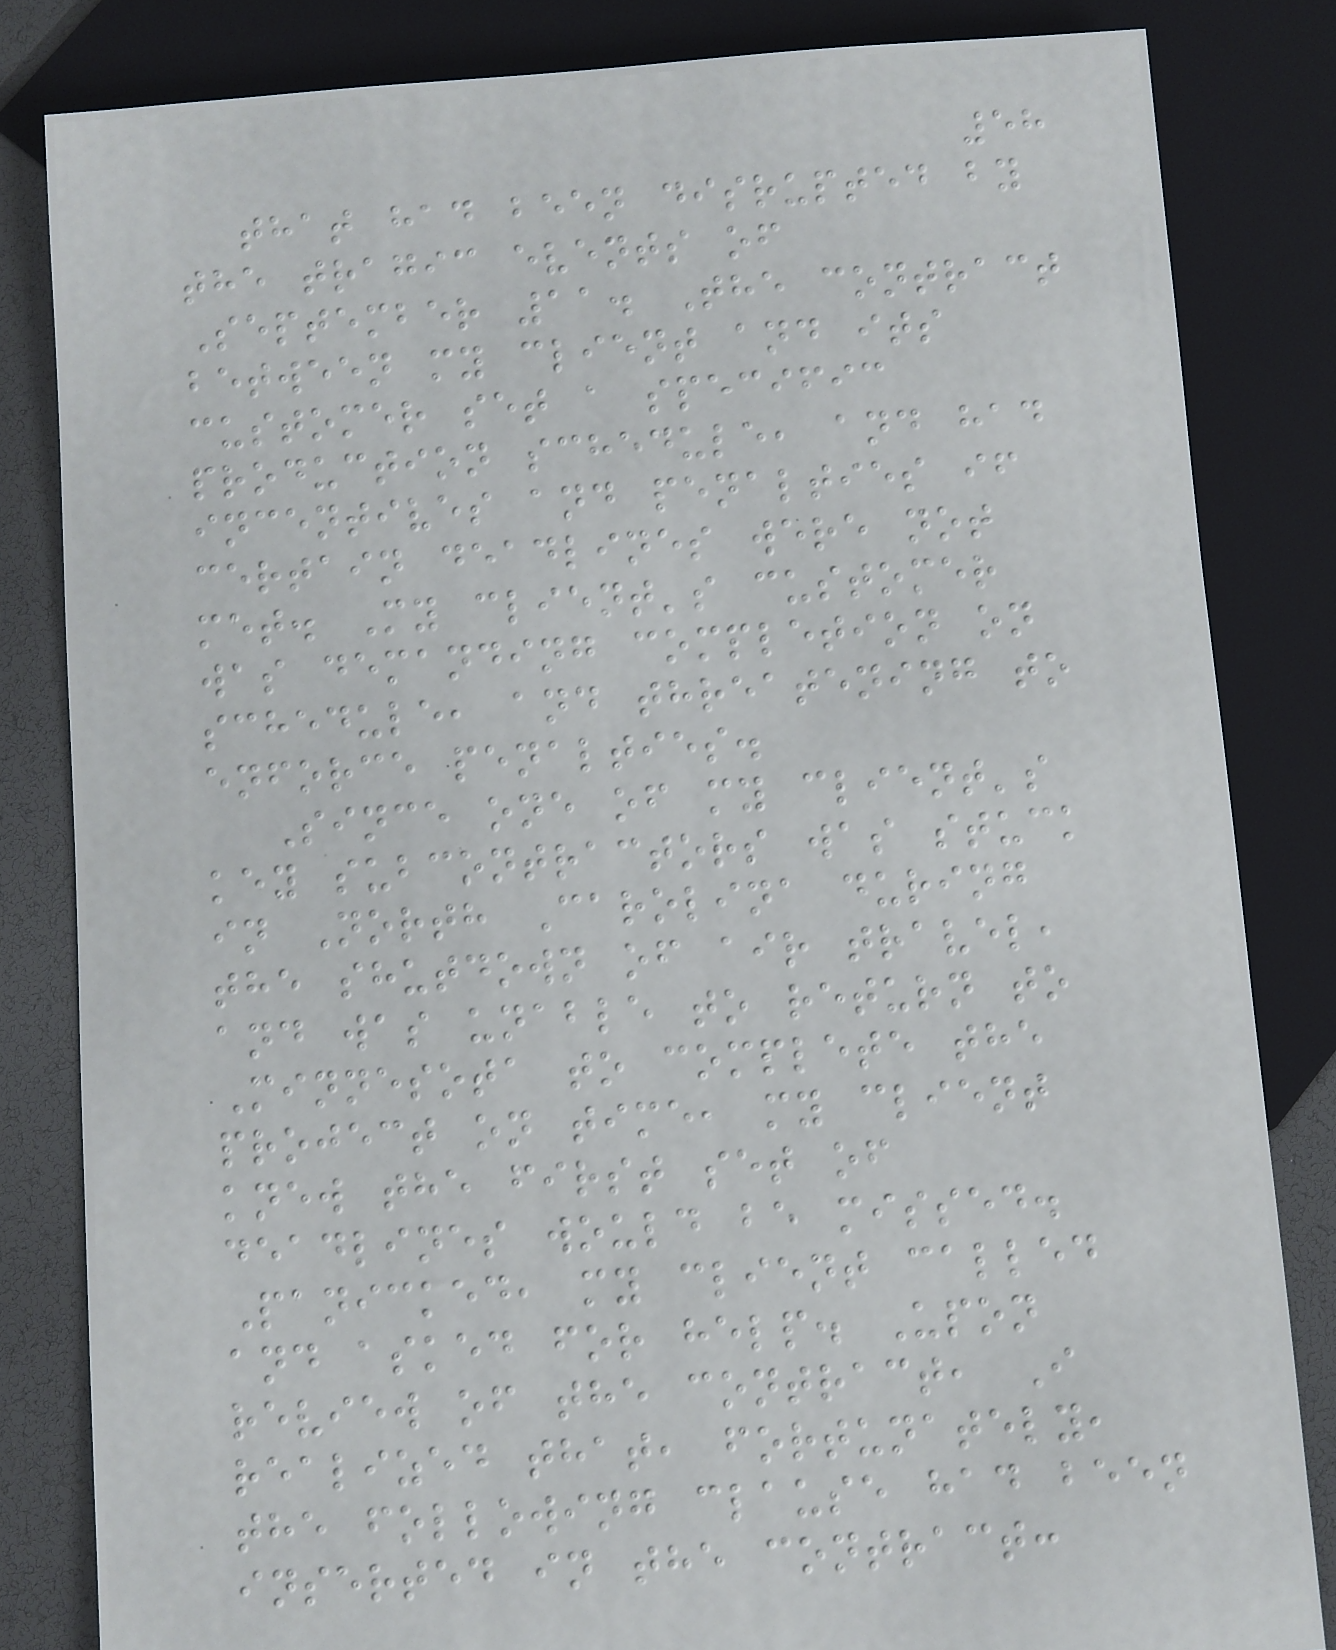58
that had been disrupted by
the tragic events of
September 11. The contract
between my client and its
customer set a specific
production schedule, and had
incentives and penalties if
certain deadlines were not
met. My client's customer
was demanding completion on
schedule, and threatening to
enforce penalties.
Since one of my client's
key subcontractors was stuck
in North Carolina during
the shutdown of air travel,
and was unable to return to
Minnesota to complete the
project on time, my client
knew the first set of
deadlines would be missed.
Panicked, my client called
and asked for help. Upon
review of the contract, I
realized that, fortunately,
the following clause had been
inserted in the contract:
